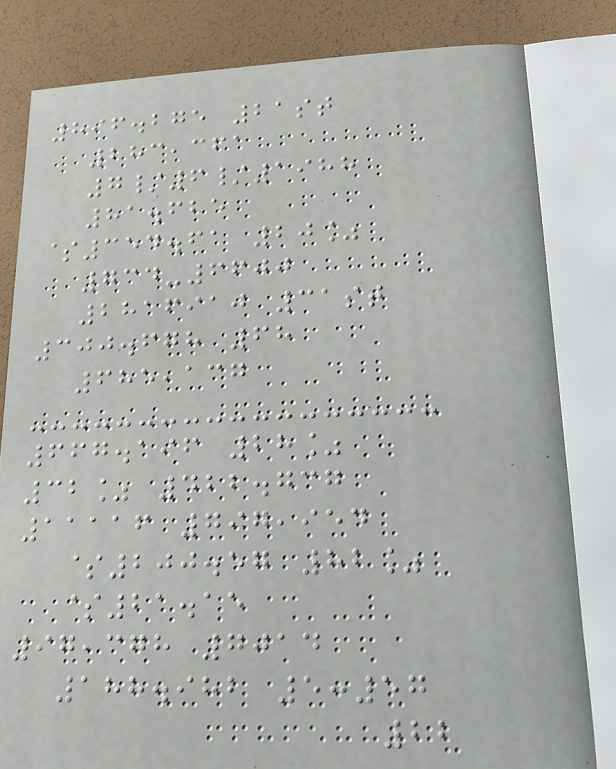896.275 21st
283,361
7/6/1988
81.625
$354.61 20%
734-6600
2816910 31st
300.678 68
685,137
667.196 28%
32% 422.737
11116 797,954
$200.57 82%
$21.15
97,378 7014
188.982 5:57
22
